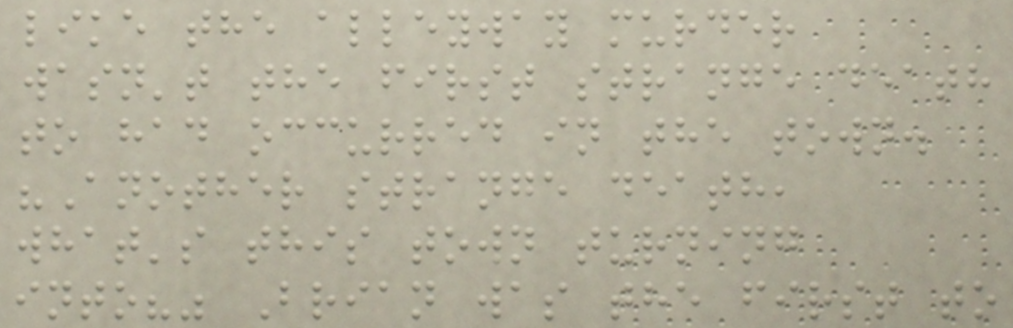like the alleyway murder
wasn't the first strange death
to had occurred in the town.
"Another strange death,
what's this town turning
into?" Brian was the first to
